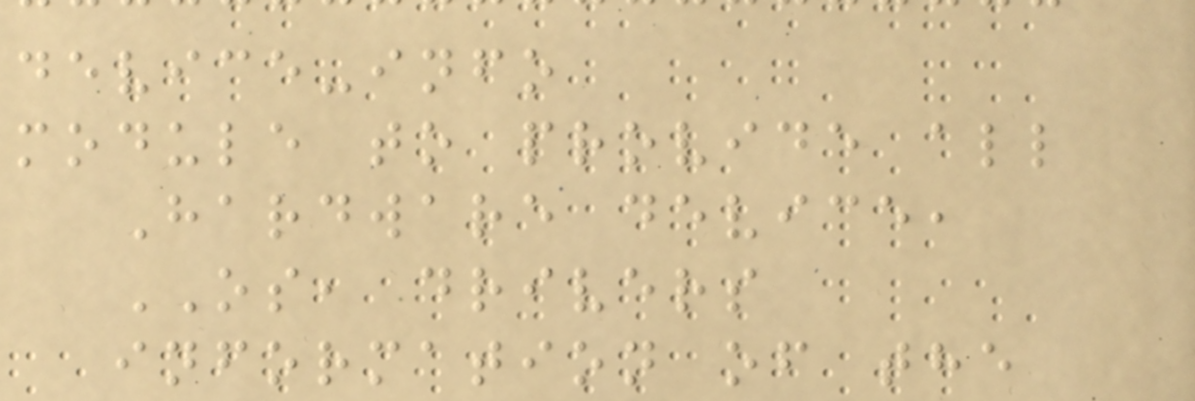device-info
module to provide all
Hardware device,
OS, drivers
information of the
